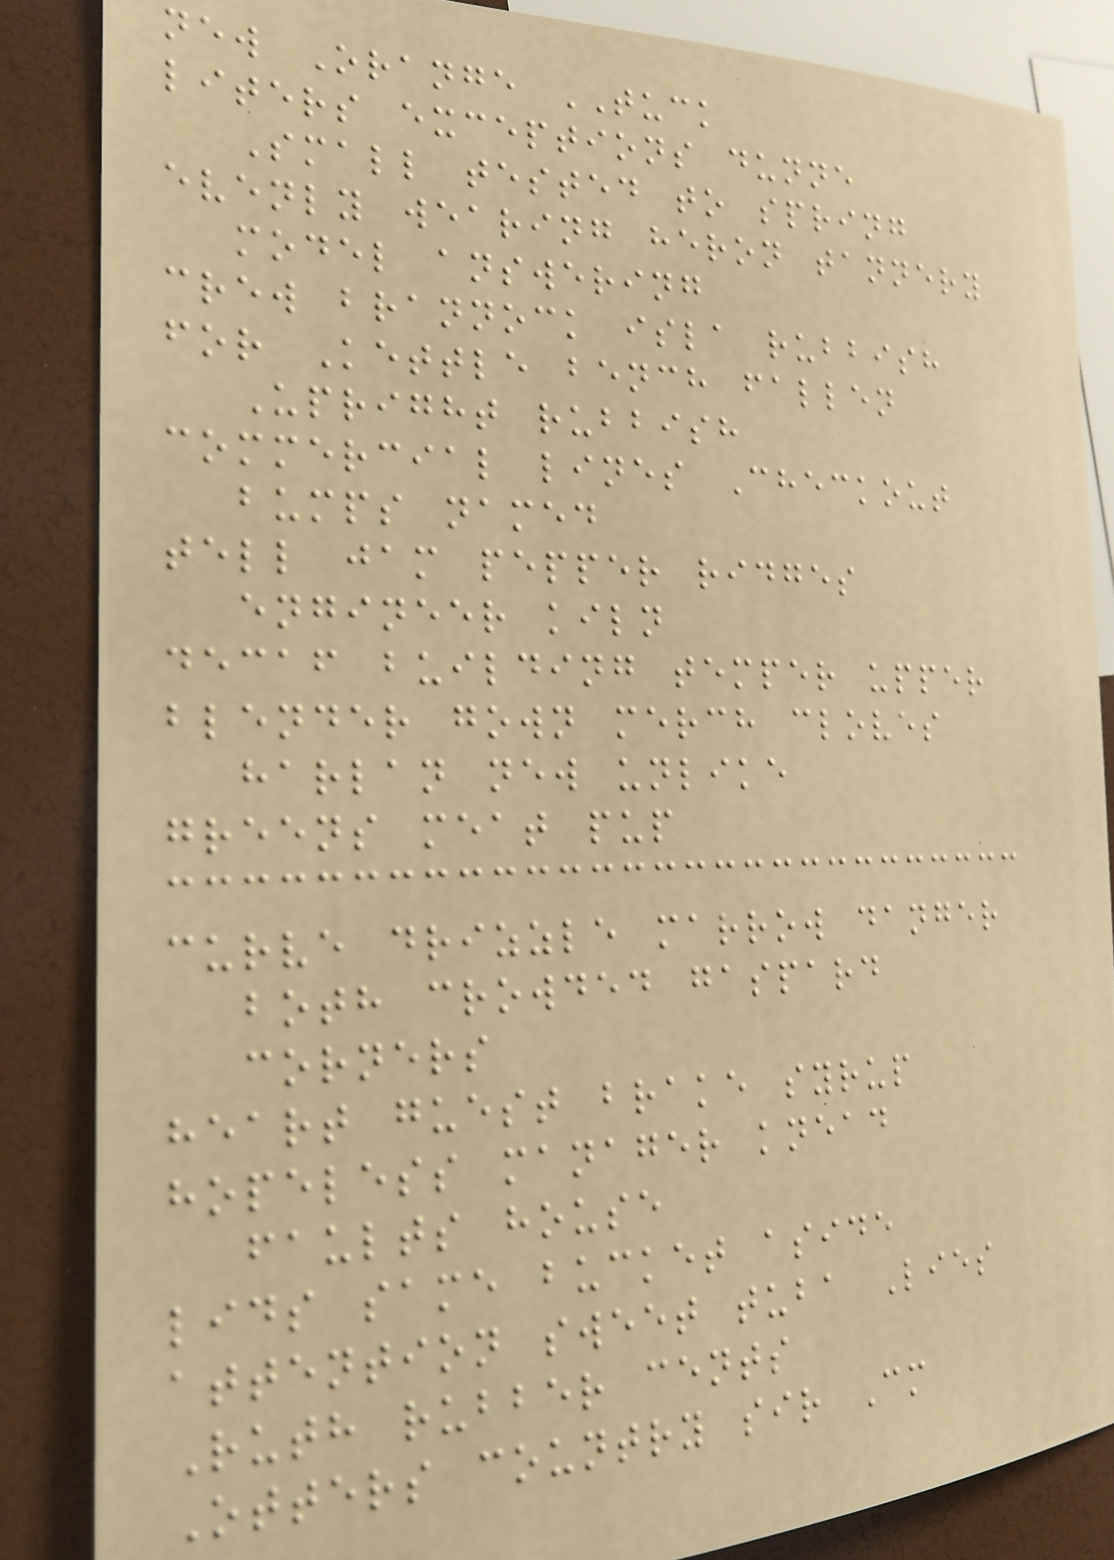new Orange TUCK
liters exceptions dunne
Small tested to spring
evenly wearing heron tannery
model answering
crew brannock isla rubbish
for Kettle bench fallen
Upright rubbish
commercial lines Checkout
bumps named
tell jam pepper ridges
engineer kiln
decaf building temper upper
blender gown merch cloves
harlan new unlike
greens meat pup
curve drizzle marrow danger
both crowded gaspard
corners
heart guest brake syrup
hopeless manager knead
faults house
lids same bucket aside
attention sweet tuba Lies
Ruth rubber cents
Otters country sir Cm
